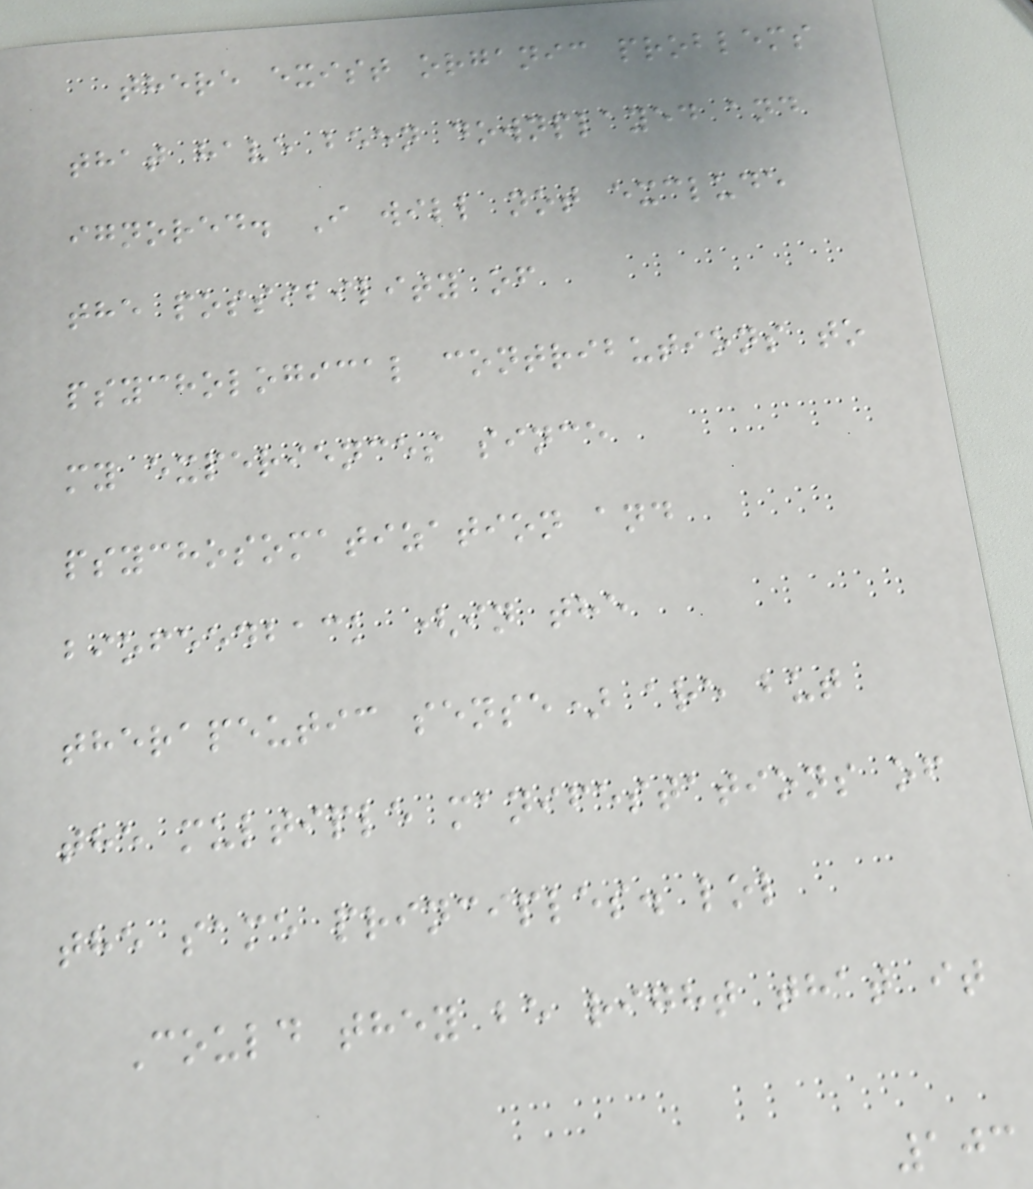there exist organic problems
that have been downplayed and
ignored. I will not exclude
the possibility of
psychological contributions to
my experiences since
psychosomatization and
biofeedback (in the
therapeutic sense) are but
the multiple manifestations of
the same principles. lol
Could they be right that it
103
